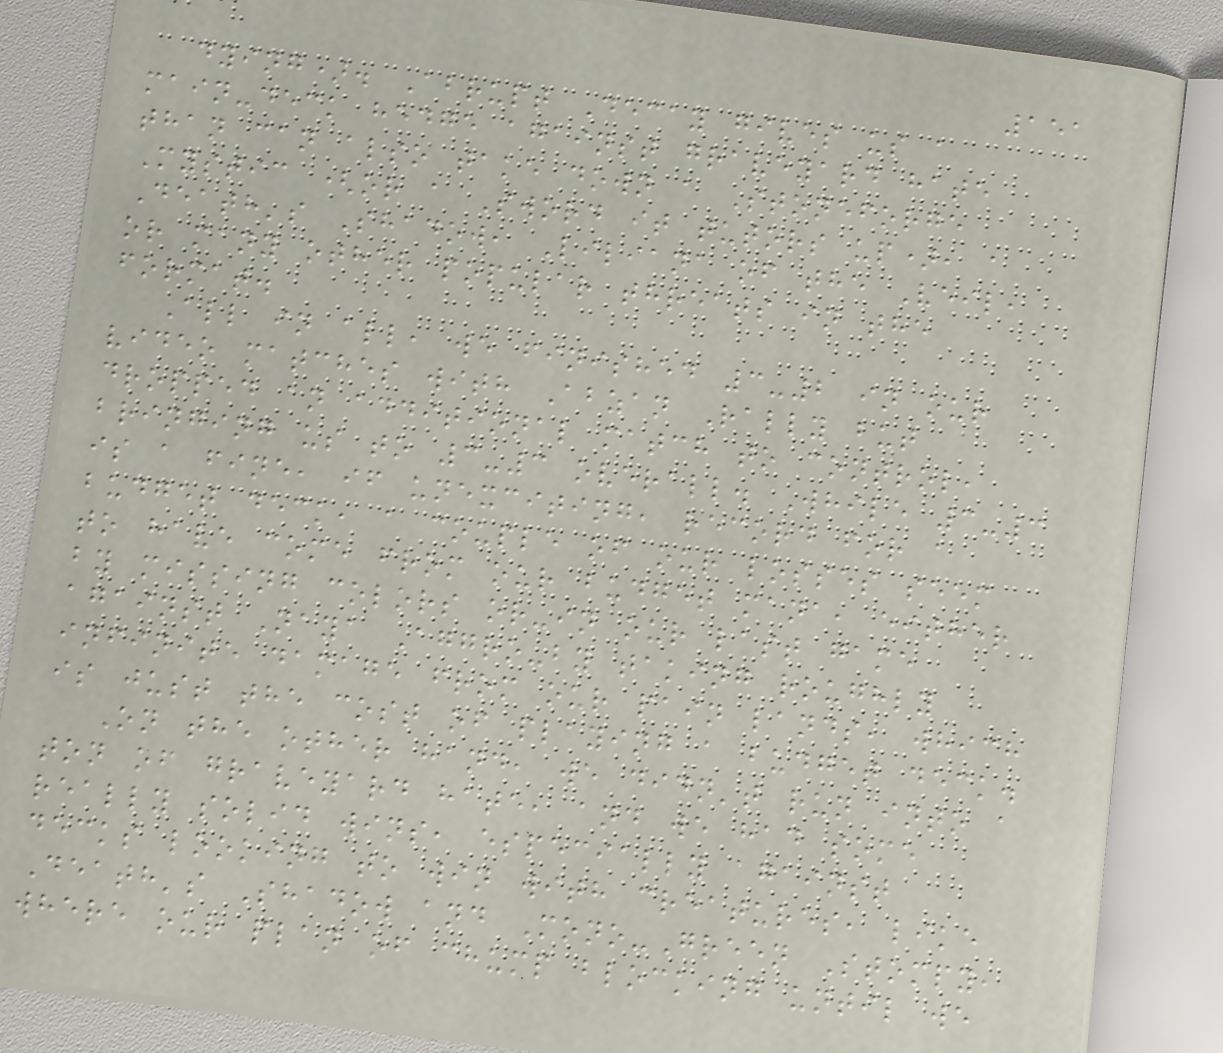151
dying). Abrupt Decay gives us a
main-deck hedge against graveyard hate
than can also take down a Stoneforge
Mystic (or a Sword it tutors up), a
Death's Shadow, Liliana of the Veil,
or many other popular threats in the
format.
All in all, we finished 3-2 in our
video matches with Abzan Rally but
dropped an additional match to control,
bringing us to 3-3 overall. While 3-3
is a fine, if unexciting, record for a
budget deck, a couple of our losses seem
to have come from our budget mana, either
by missing colors or-in our last game
against Naya Aggro-by taking roughly
infinite damage from our pain lands, which
is just the cost of playing a budget deck.
On the other hand, we didn't run into a
ton of graveyard hate, and we had some
really solid wins, especially against
decks looking to win with creatures, like
Death's Shadow and Mono-Green Stompy,
where our plan of chump blocking until we
